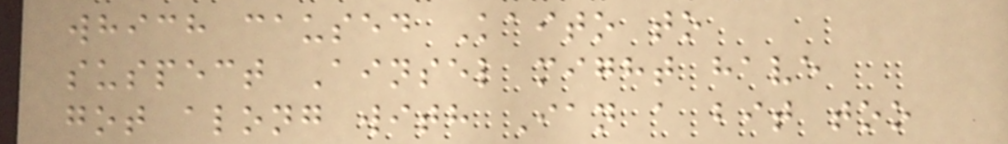which caused Kaito to
suspect Ainsel might have
got along with Ian a bit too
